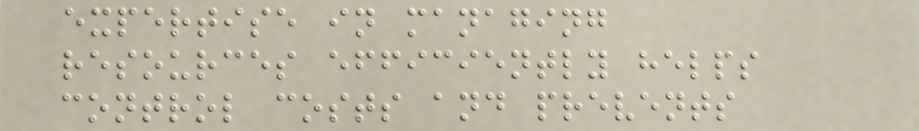expertise in managing
resources efficiently helps
control costs and prevents
